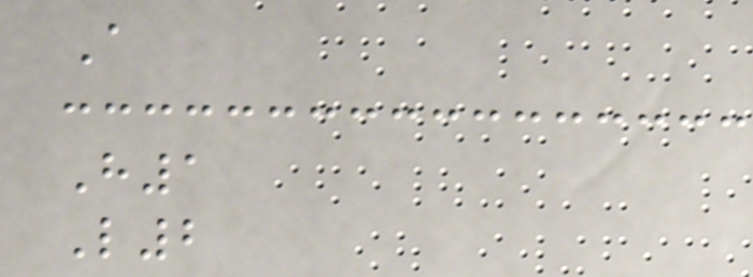A
H1
L2
